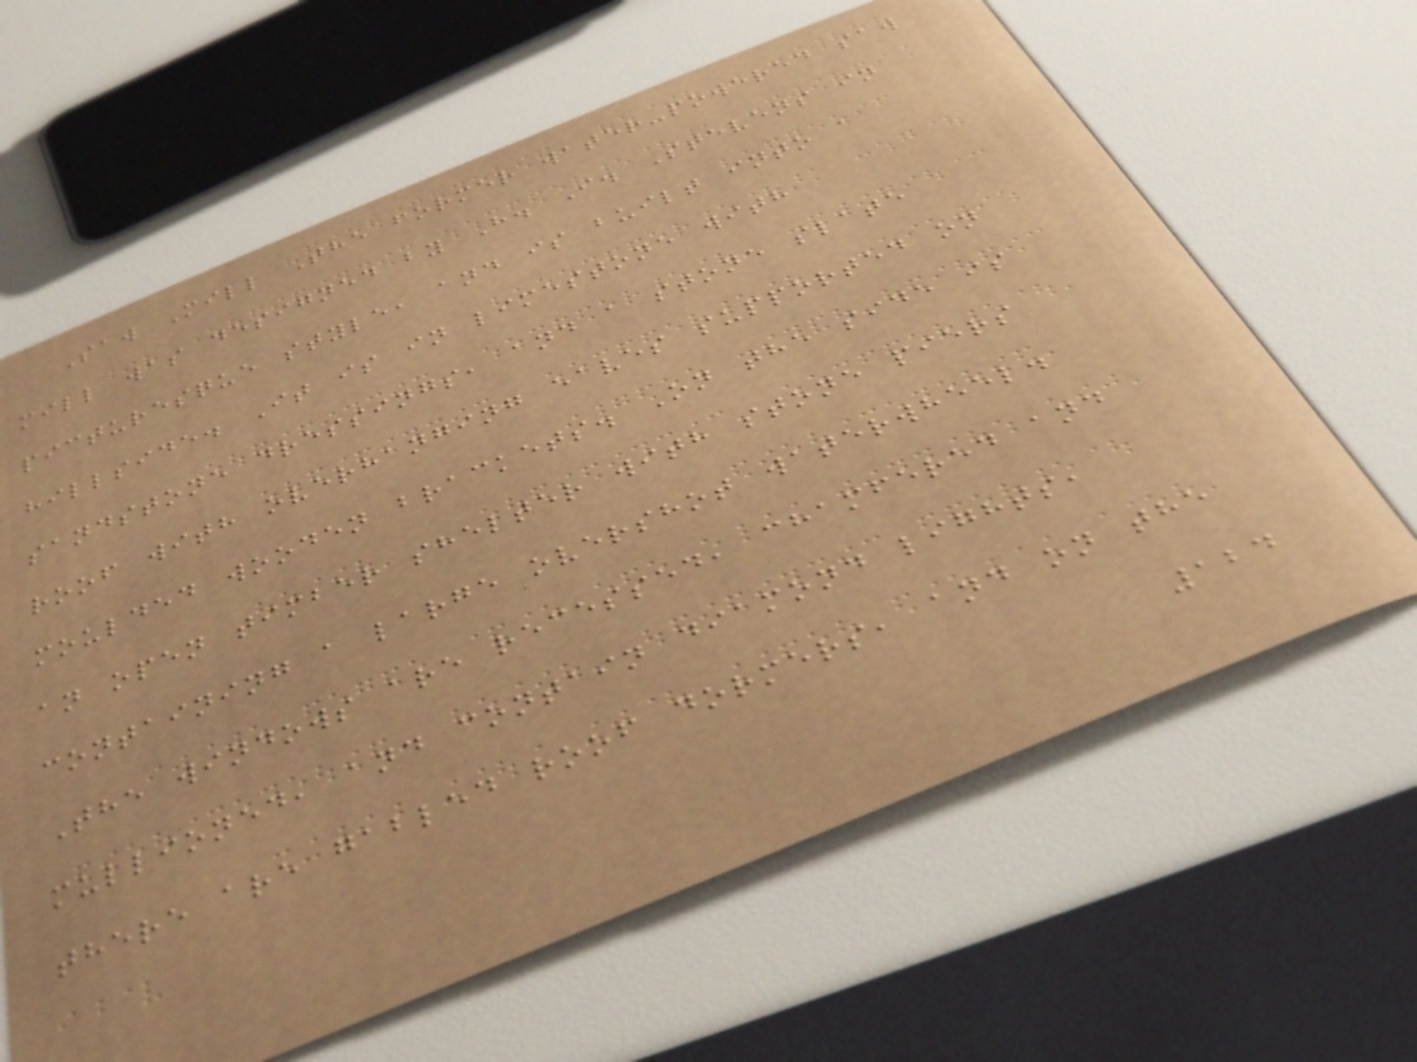Saw Mill The former water-powered saw
mill was designed by H. I. Stevens in
picturesque style, and is built into a
hillside. It is in limestone with
sandstone dressings, and a stone slate
roof with overhanging eaves supported on
moulded wooden brackets. On the side is
an open timber shelter with stone piers
containing a large overshot waterwheel.
The windows are recessed, chamfered and
mullioned, and contain diamond lights,
there are gabled roof dormers, and on the
124
